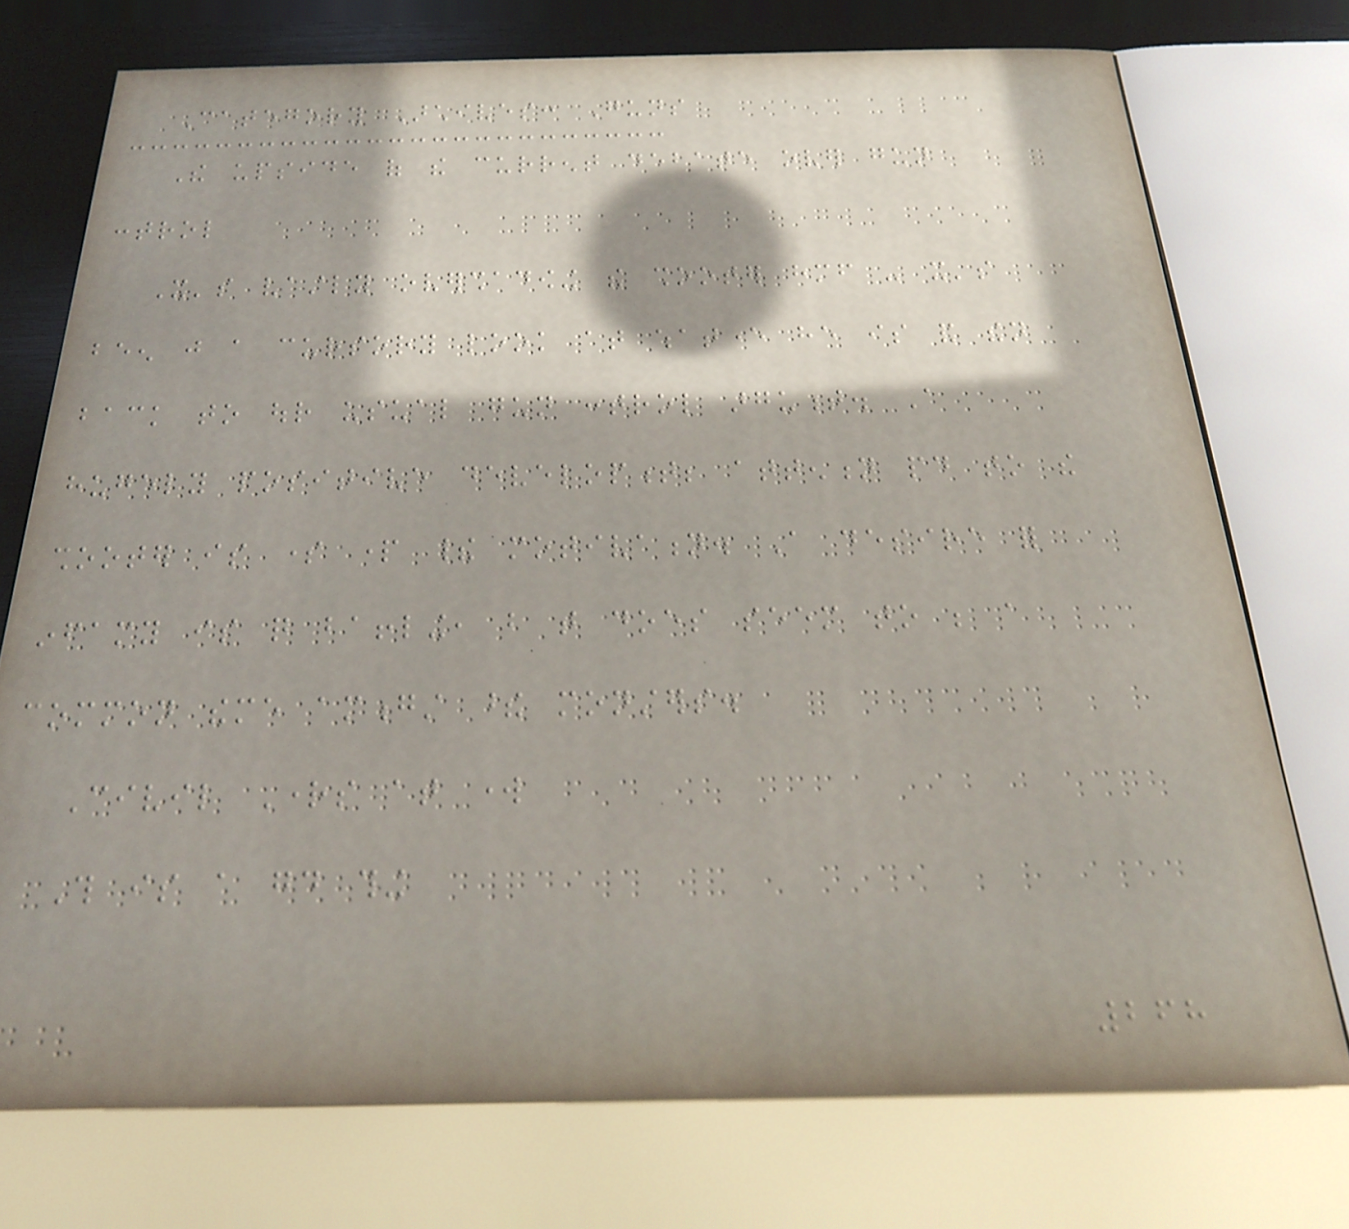Category Archives: Guns
The upside of the current debate over gun
control
It's vastly overshadowing the shooter himself - it's
been just a cursory look at whatever he is and then
back to our usual gun control argument. A
hugely positive development; attention paid to the
shooter is some part their motivation. A desire for
infamy is quite baffling, but that does seem to be a
common theme amongst these monsters.
Civil Rights at work
This is a good thing
268
